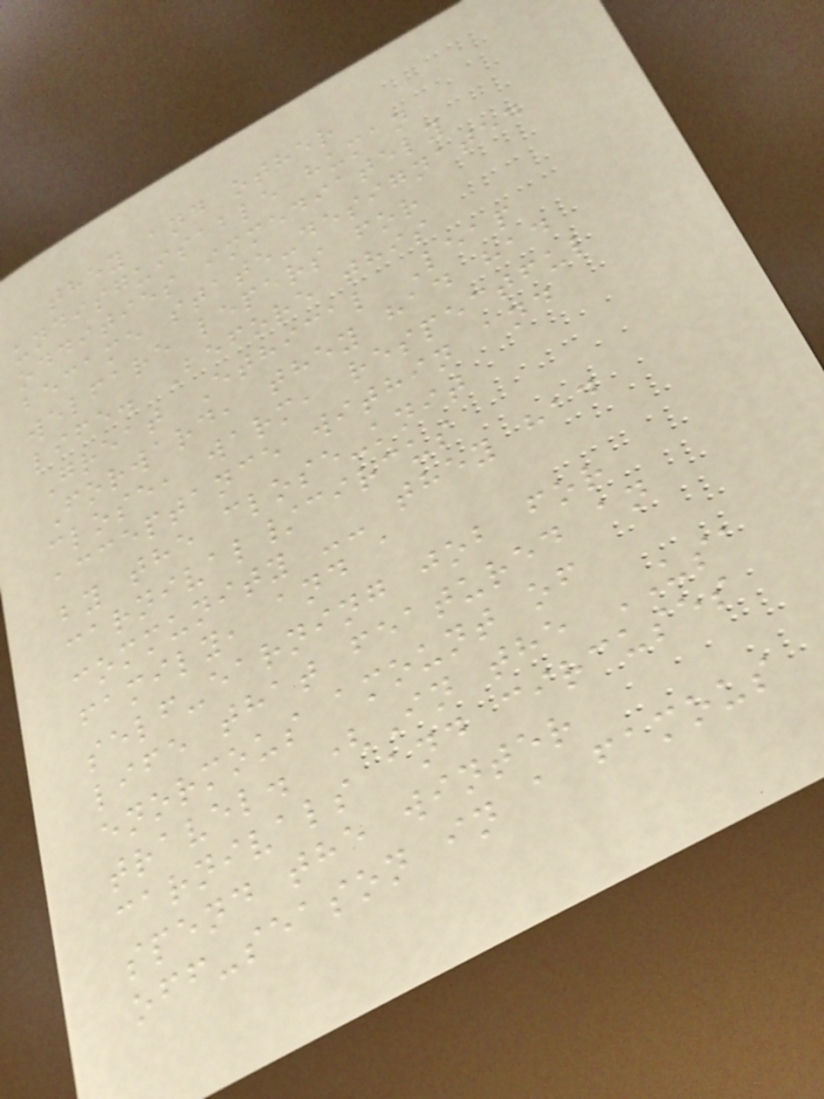they and other
undisguisable human
oddities immediately
became state-designated
welfare lepers for
life. Before this
Great Ethical Leap
Forward, they had had
close, warm, respectful
acceptance within and
by the close-knit
carnival/circus
community -- they had
family, and a
self-earning job for
life that featured an
enormous amount of
travel. (In the USA
carnivals and circuses
spend the winter
off-season in a famous
